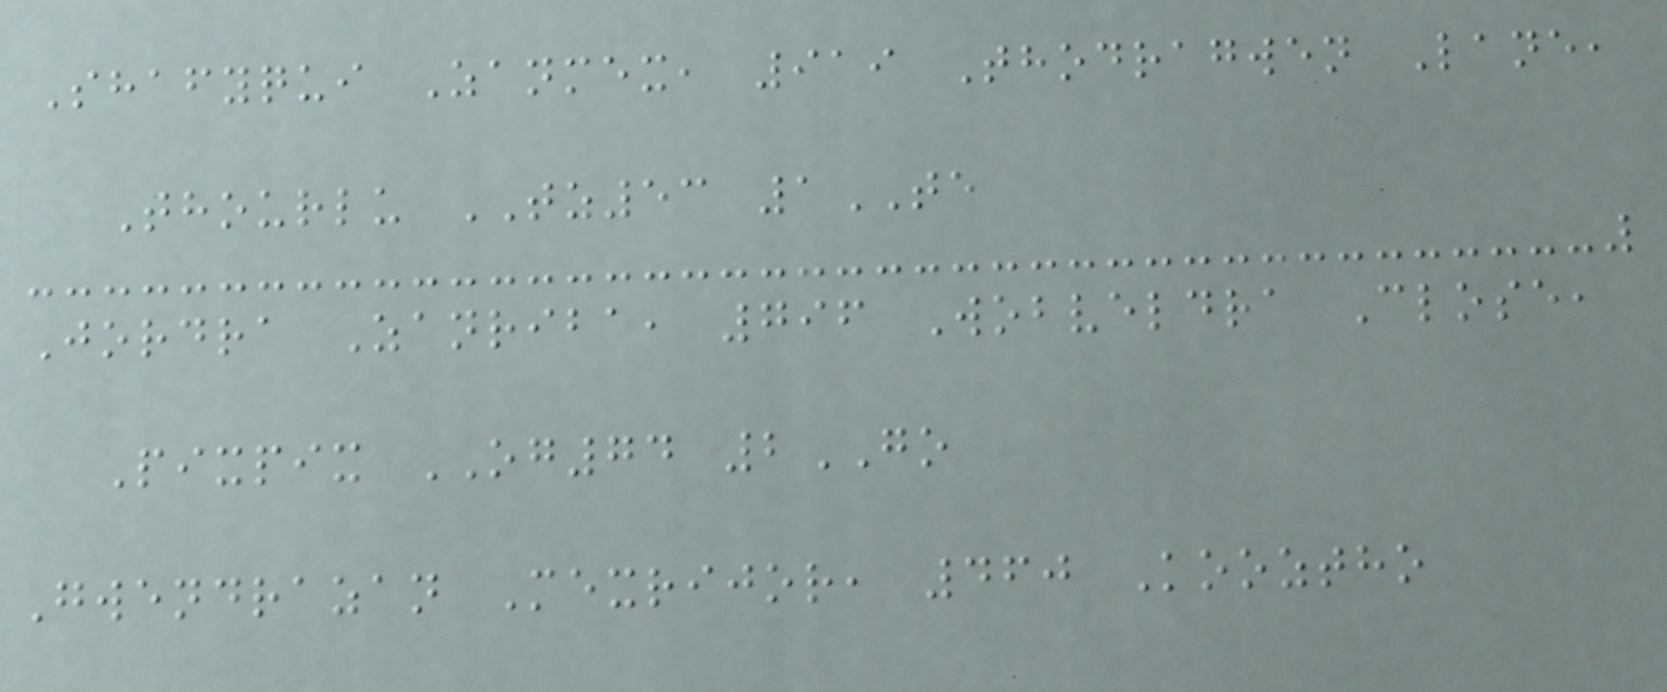Shafyqui Zanmex, 919 Thodragwen Lane,
Thourlu TZ53 1TE
Jordra Zanriba, 796 Wobveldra Close,
Pixpix OG74 2GO
Gwendrazan Mexrijor, 460 Kooztho
